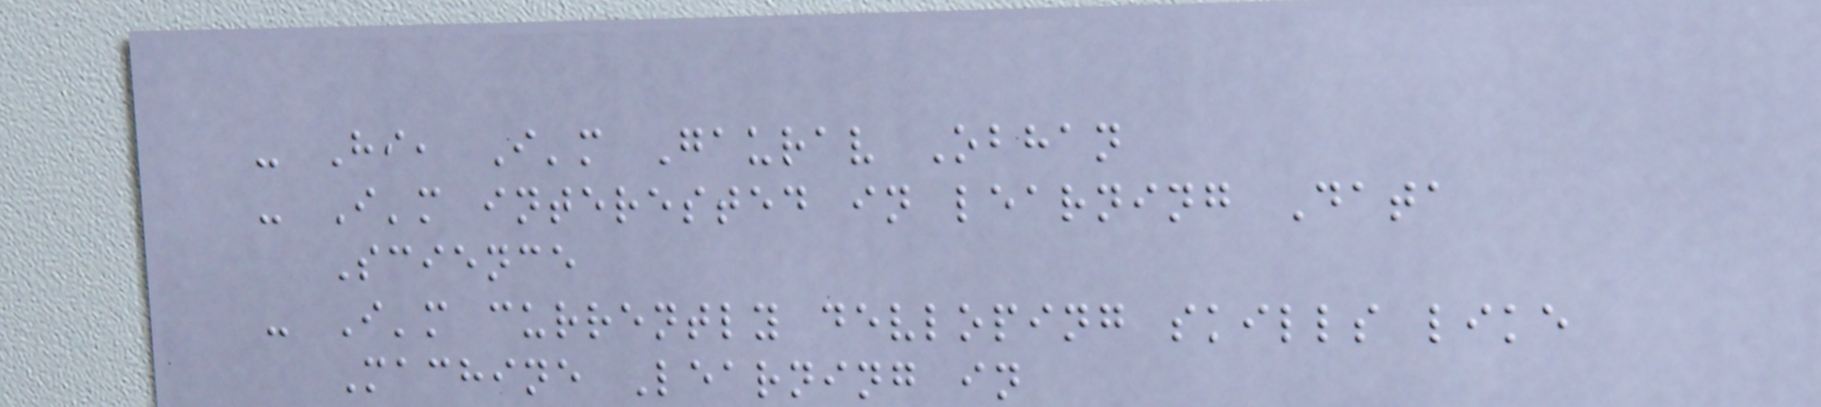- Hi, I'm Gaurav Obhan
- I'm interested in learning Data
Science
- I'm currently devloping skills like
Machine Learning in
